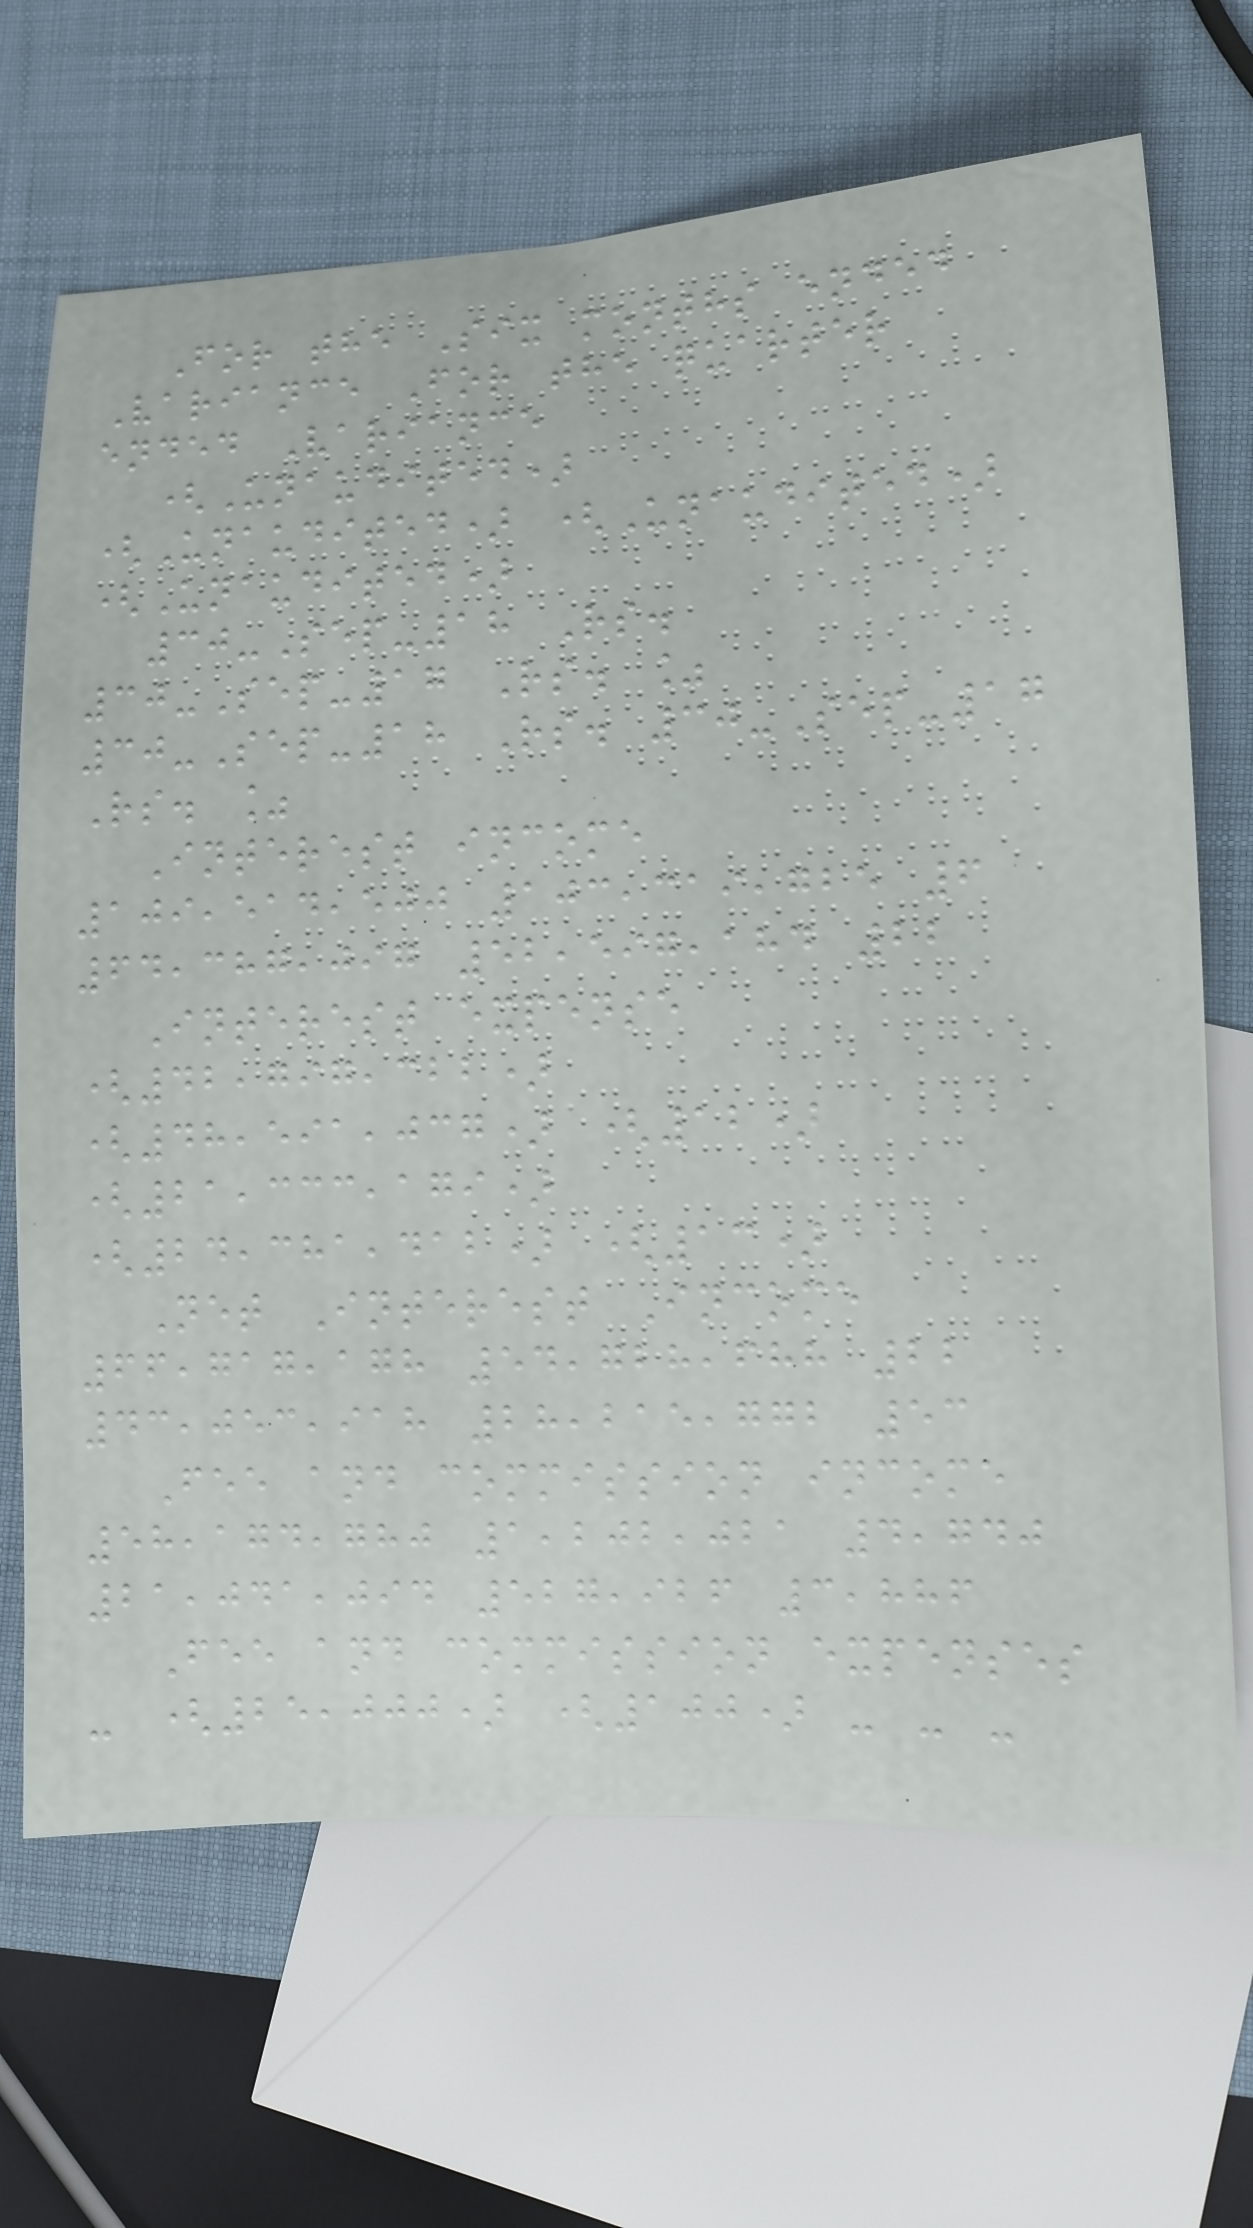For the Six months ended
Variance For the quarter
ended Variance
(Unaudited)
(Unaudited) (Unaudited)
(Unaudited)
30-Sep-18 Rs.
30-Sep-17 Rs. %
30-Sep-18 Rs. 30-Sep-17
Rs. %
Interest income
109,514,500 103,319,725 6
64,387,097 52,597,184 22
Interest expense
(42,797,322)
(48,591,037) (12)
(21,333,179)
(24,381,412) (13)
Net Interest Income
66,717,178 54,728,688 22
43,053,918 28,215,772 53
Fee and commission income
58,174,780 1,202,021 4,740
21,041,094 527,926 3,886
Fee and commission expenses
- (25,000) (100) - - -
